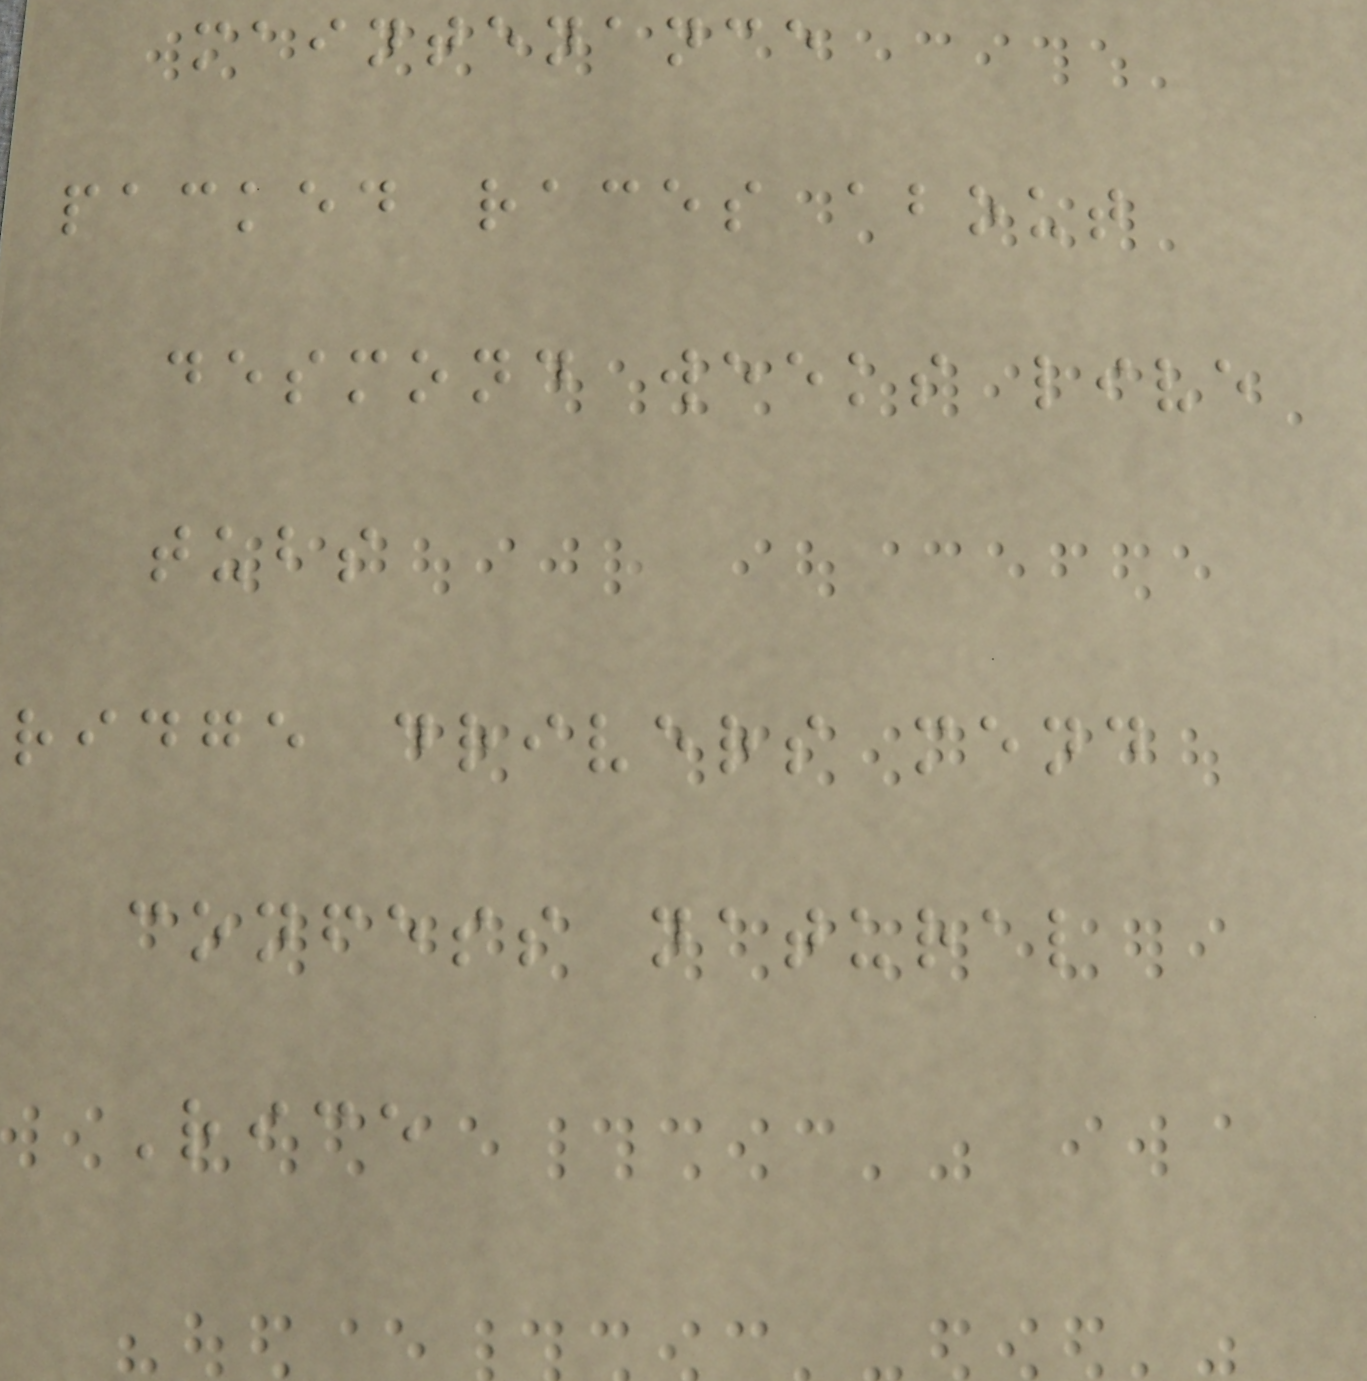maintenance
packed races about
desmond weeks live
tubs
ridge drivers mend
confess natural
Rice
